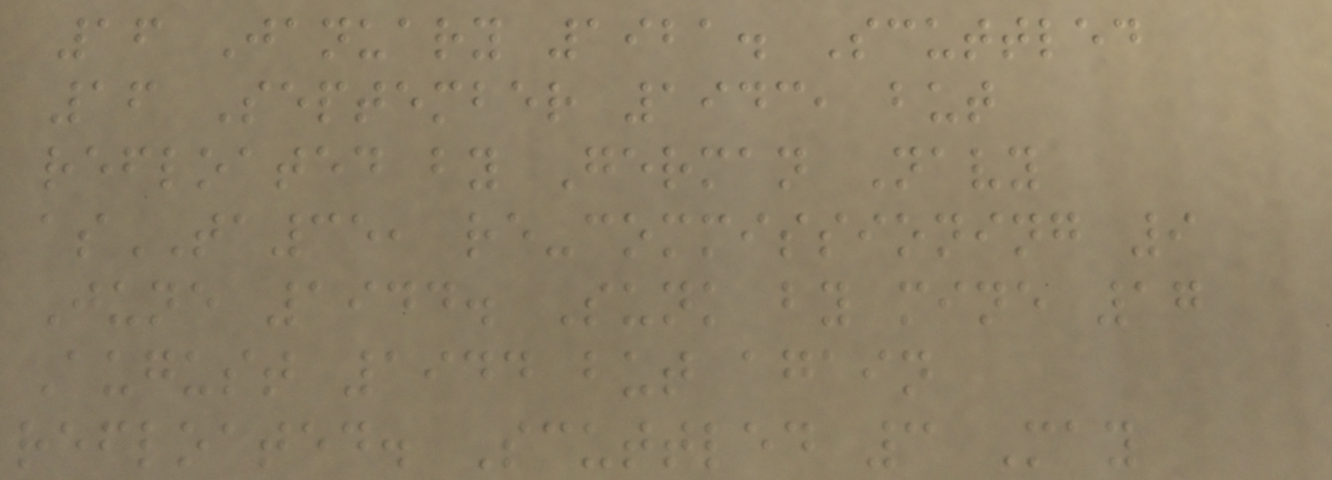16 January 1921. Scuttled
16 September 1943, but
refloated by German Navy
asTA35, re-commissioning 9
June 1944. Sunk by mine 17
August 1944 but again
refloated. Scuttled 3 May
